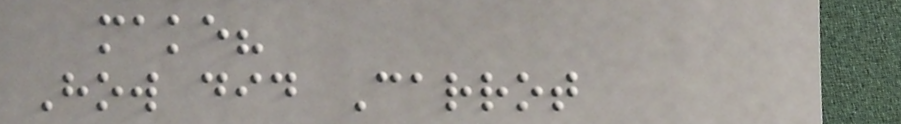make?
How did Carrot
